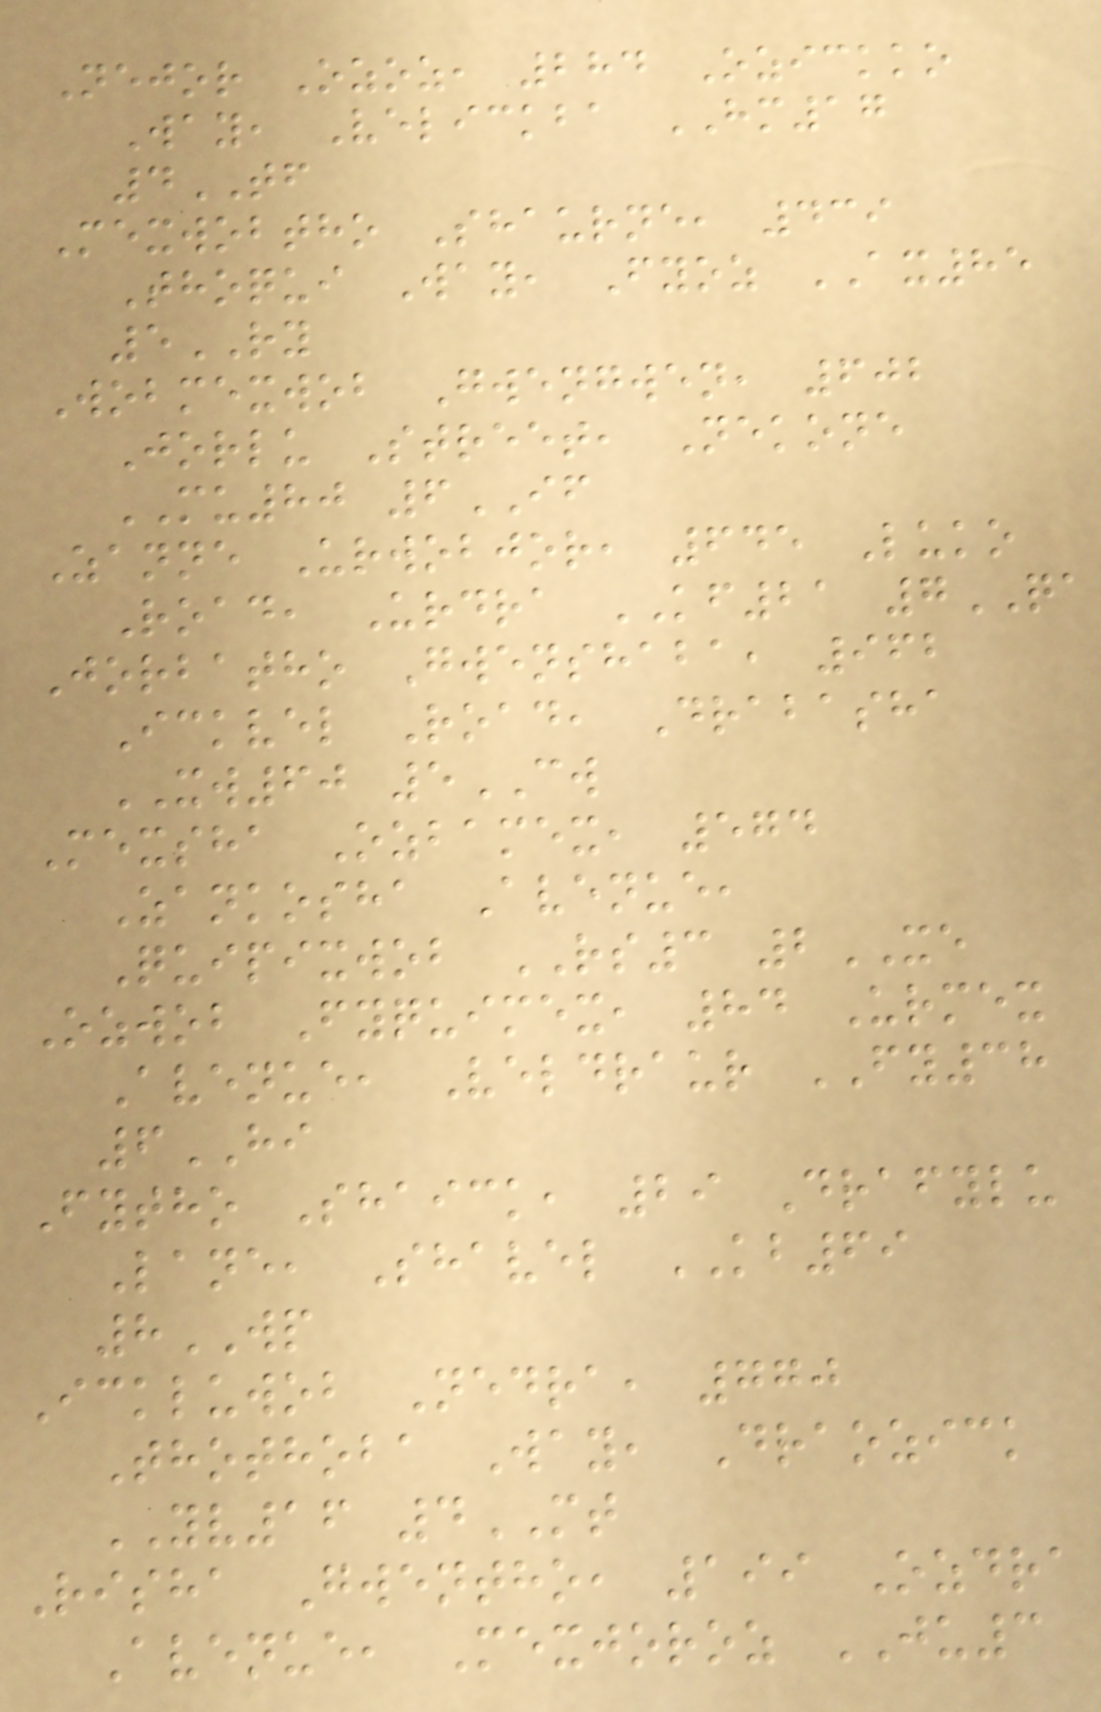Nejor Ozoz, 284 Ozickko
Way, Velickba HM17
4TF
Mexwobtho Shaurne, 439
Thoqui Way, Fyoz AX85
5RY
Wobmexwob Gwengwen, 602
Jorlu Street, Nekone
MU80 6IF
Zanne Urwobjor, 645 Luko
Road, Urdra KF21 7QA
Jorbatho Gwenshaba, 962
Ickvel Road, Drabasha
XW60 5CW
Mexsha Ozbamex, 574
Zankosha Avenue,
Quipixwob RS3 2XE
Ozwob Fyquimex, 84 Urmex
Avenue, Veldraur FY38
6HI
Fytho Shaick, 29 Drafylu
Lane, Shavel KB69
8WP
Ickluwob Nedra, 770
Thothoba Way, Draozick
YV16 4MT
Risha Gwentho, 199 Ozdra
Avenue, Mexjoroz JU3
